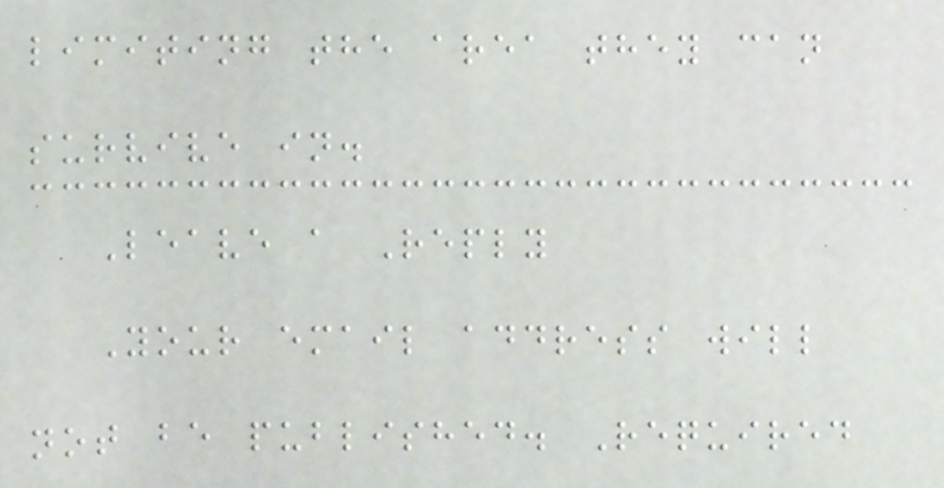limiting the area they can
survive in.
Leave a Reply
Your email address will
not be published. Required
